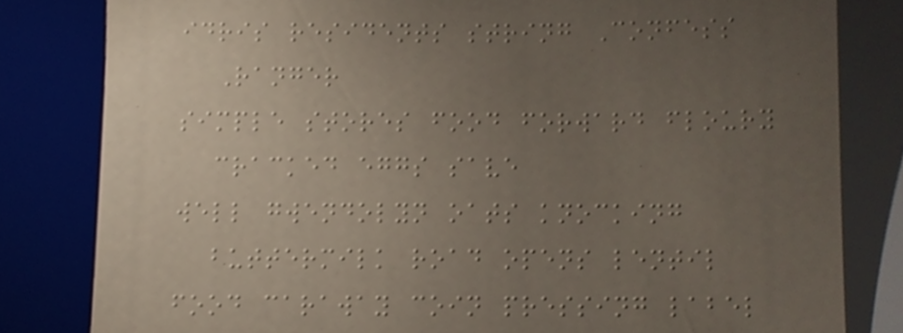idris residents string Confess
Ranger
simple stores food forward floury
cracked eggs save
well gwendolyn oats knocking
buttermilk road opens lentil
food caraway coin pressing label
